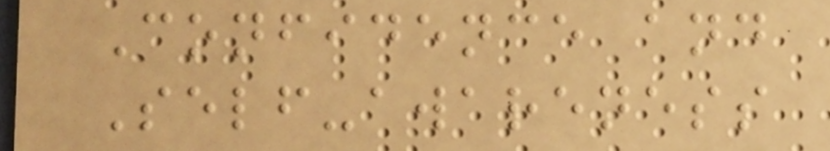Confidence and
Self-awareness
